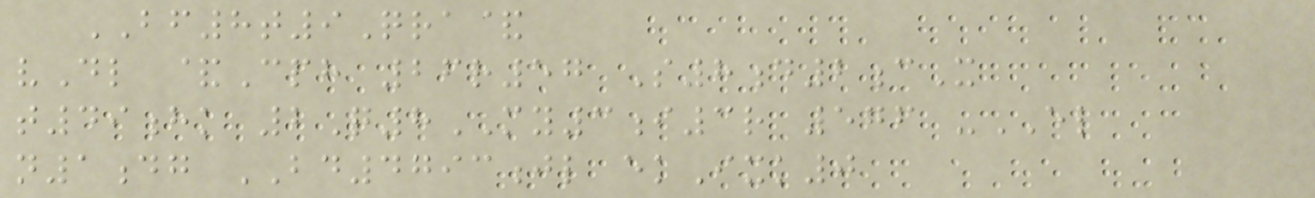BF8t9Qra&
vDl &Cph 26r57 S8d2cX
t49hk 2Q8MY3i3r 576 -EL
n1dg BD4793jl ekIxk0
